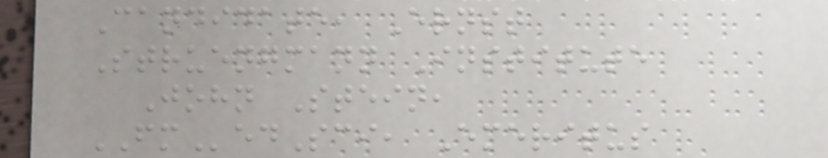Candidate, Ernst
Struengmann Institute
John Stein,
FMedSci, Emeritus
